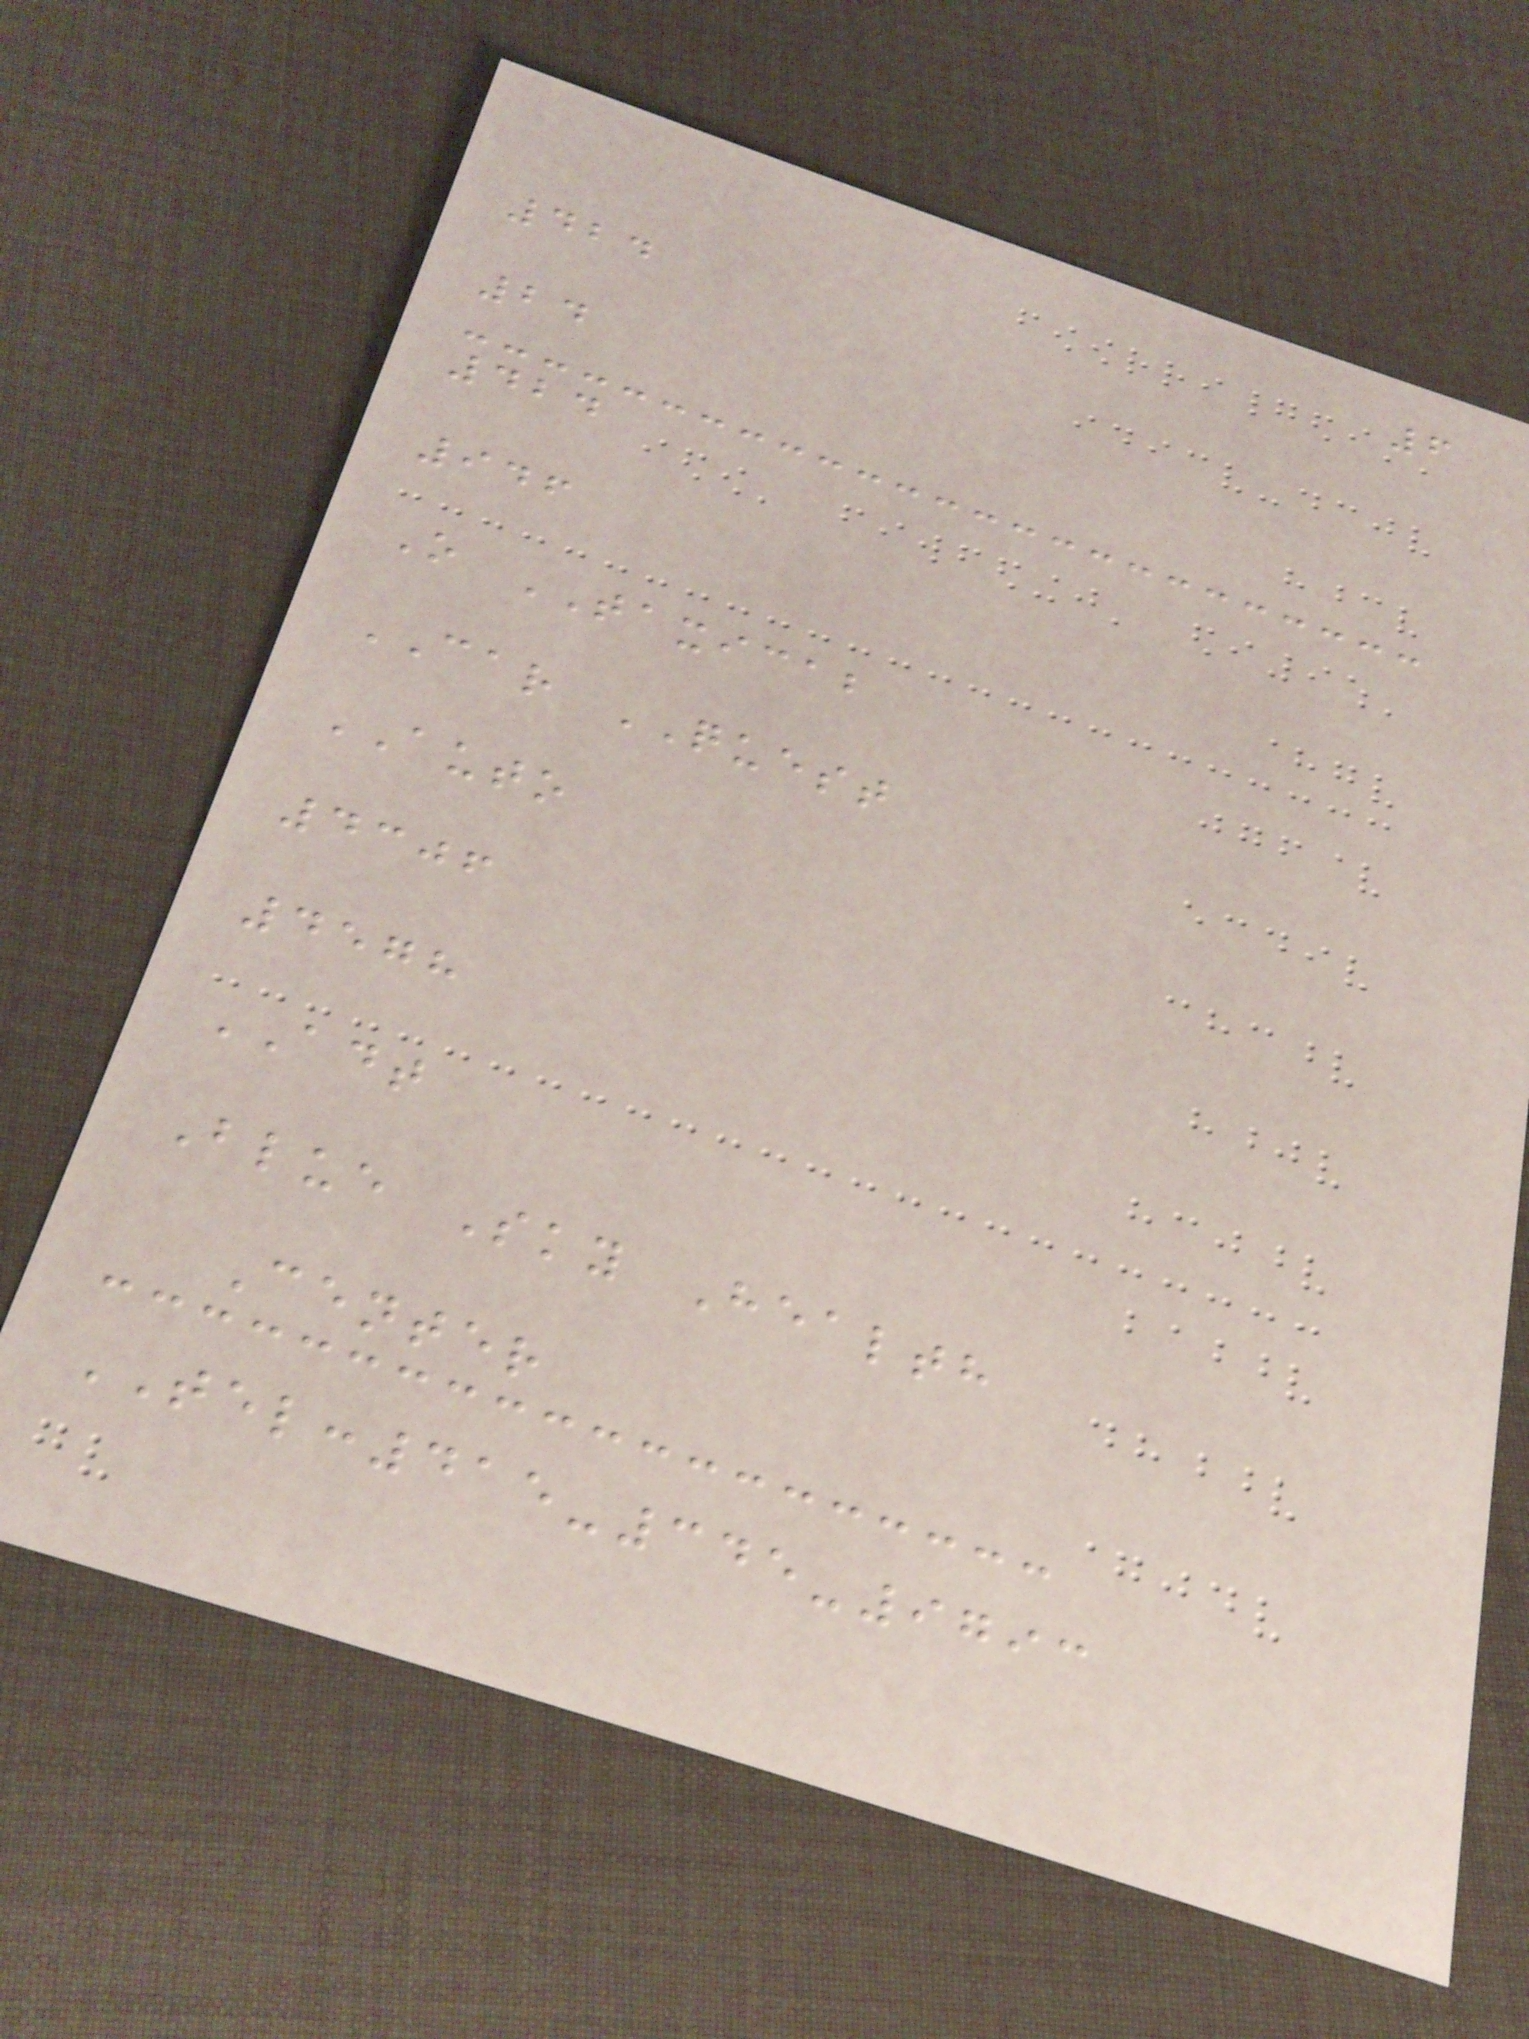6
424
24
424
946
O TAXICAB
CAR QUEST
AUTO
4306
4578
ADT
Blue Sky Health
Center
TEL:415-345-9793
